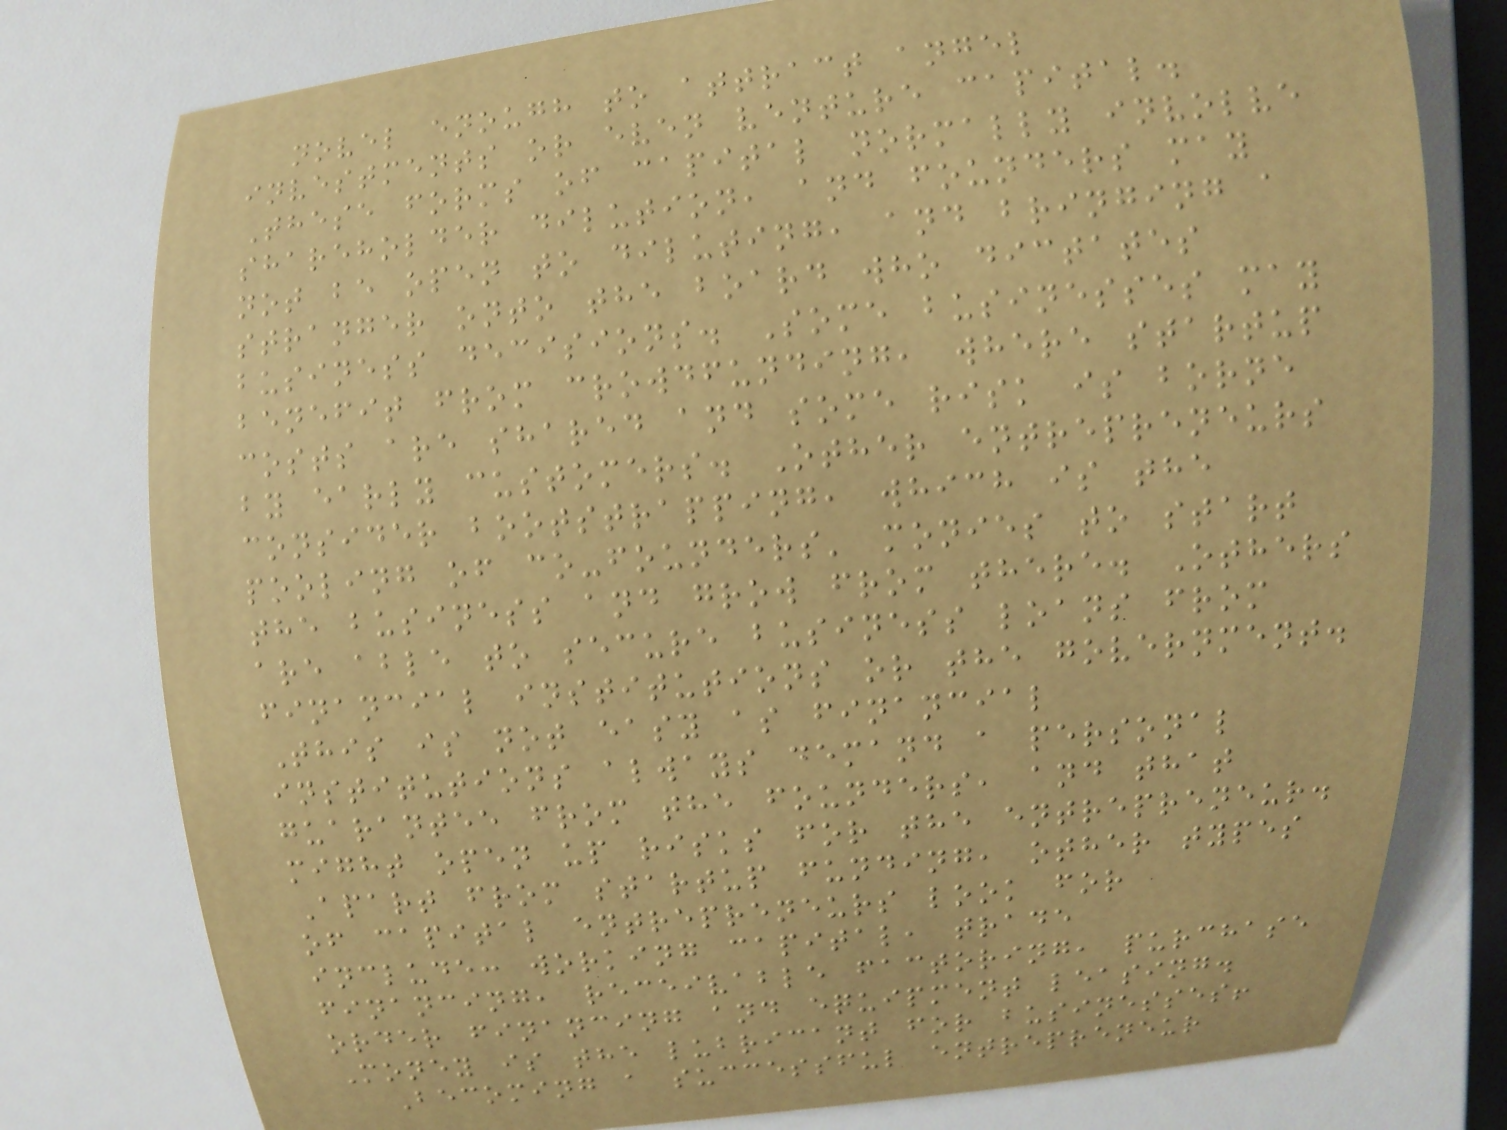novel enough to attract angel
investments or even venture capital.
These forms of capital normally involve
shareholder dilution, and founders may
not be open to diluting, and bringing a
stranger onto the board who dictates
business decisions. Some businesses may
benefit from crowdfunding, where startup
costs are shared and some risk is borne
by early customers. Other entrepreneurs
consider bootstrapping, which is the
pooling of co-founders' monies to start
the business and grow from there. Others
are able to secure business loans from
financial institutions or the government.
This is not easy as financial
institutions always demand a personal
guarantee from the founders, and that
might open up risks for the entrepreneur.
Apart from startup funding, other types
of capital entrepreneurs look for
include: working capital, trade
financing, receivable factoring, purchase
order financing and equipment leasing.
Money is the lubricant for businesses!
Becoming a successful entrepreneur
